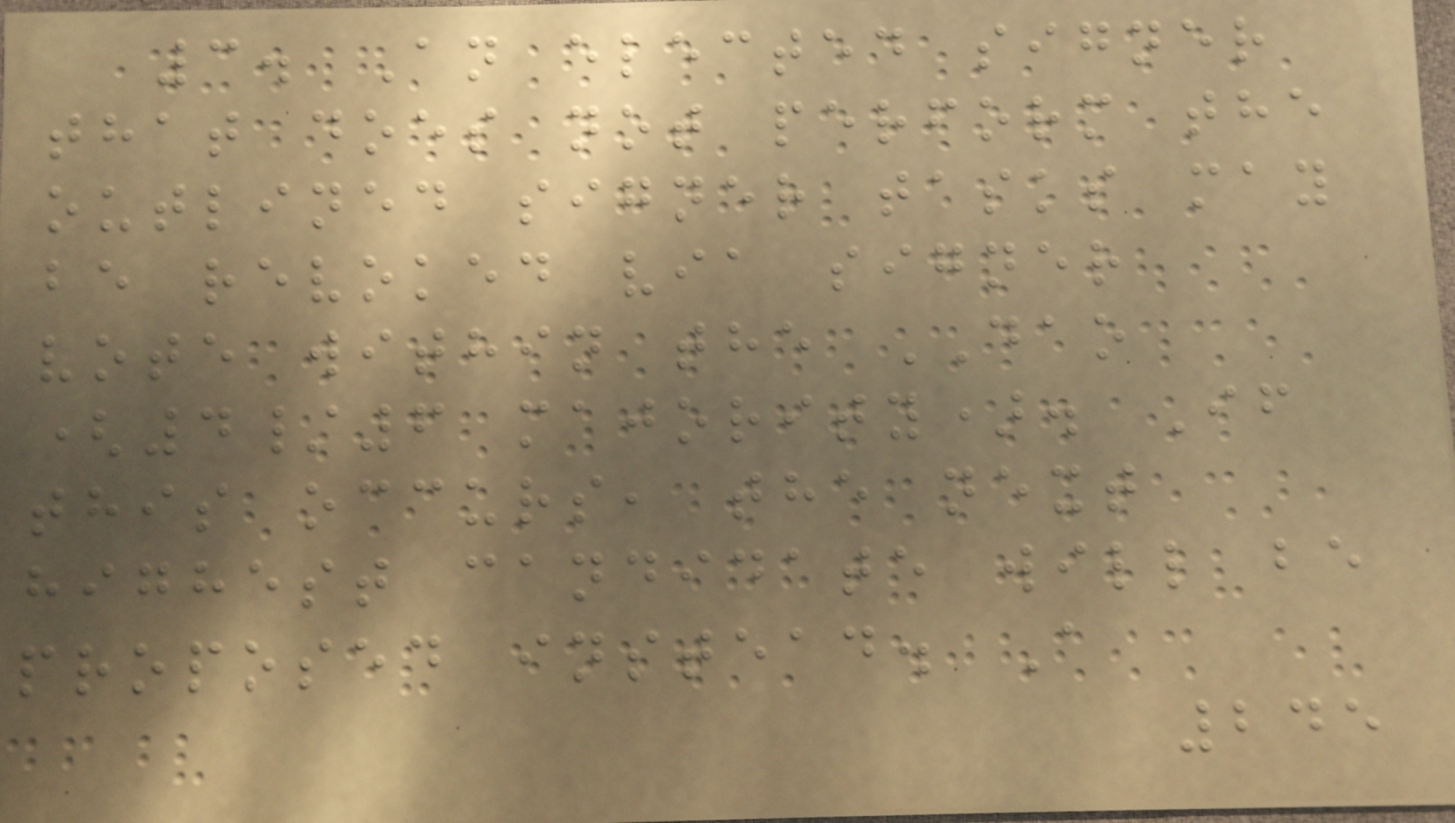3. An elected signer
that does not perform the
outlined signer tasks may
be revoked via signer
vote within the DAO
(4/6 majority). If
this occurs, the next
highest candidate will be
proposed instead. A
245
